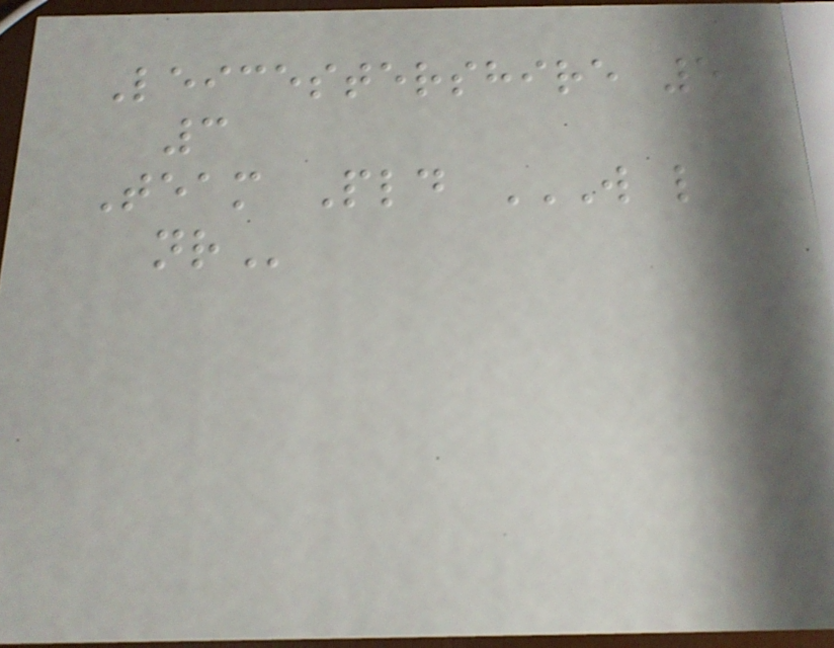Leicestershire 5
3
Team Pld W L
NR
